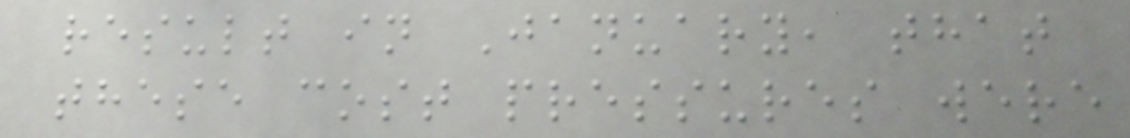result in January, that
these cost pressures were
